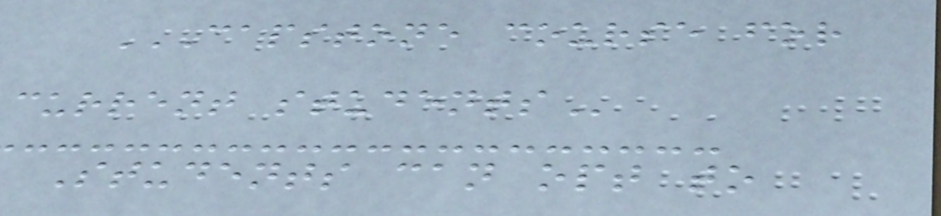CAPSTONE COURSE FOR
CURRENT STUDENTS
Students can opt to
